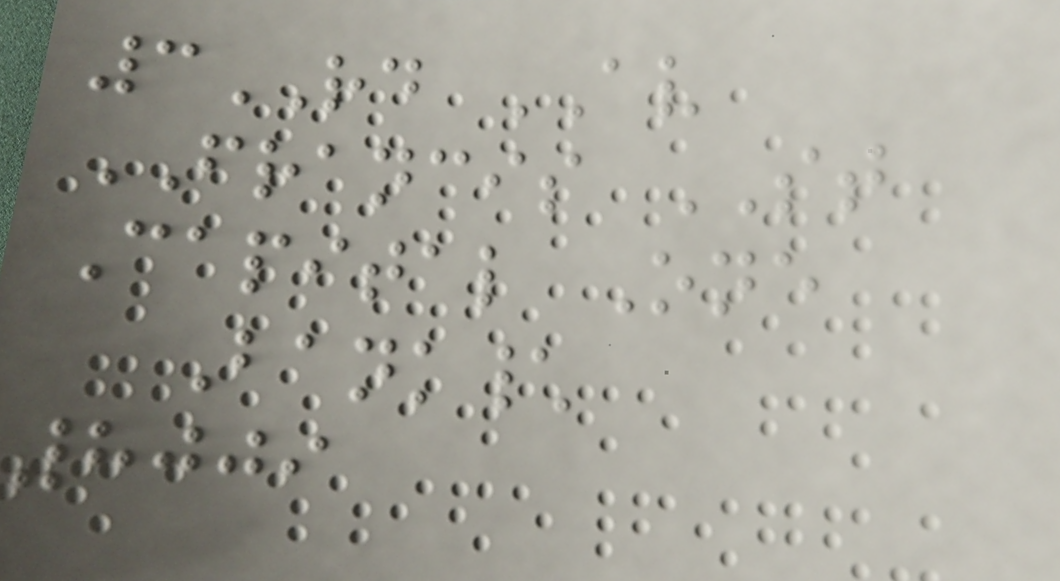3RD AV
FRANCIS ST
Capital One
Bank\
8009
